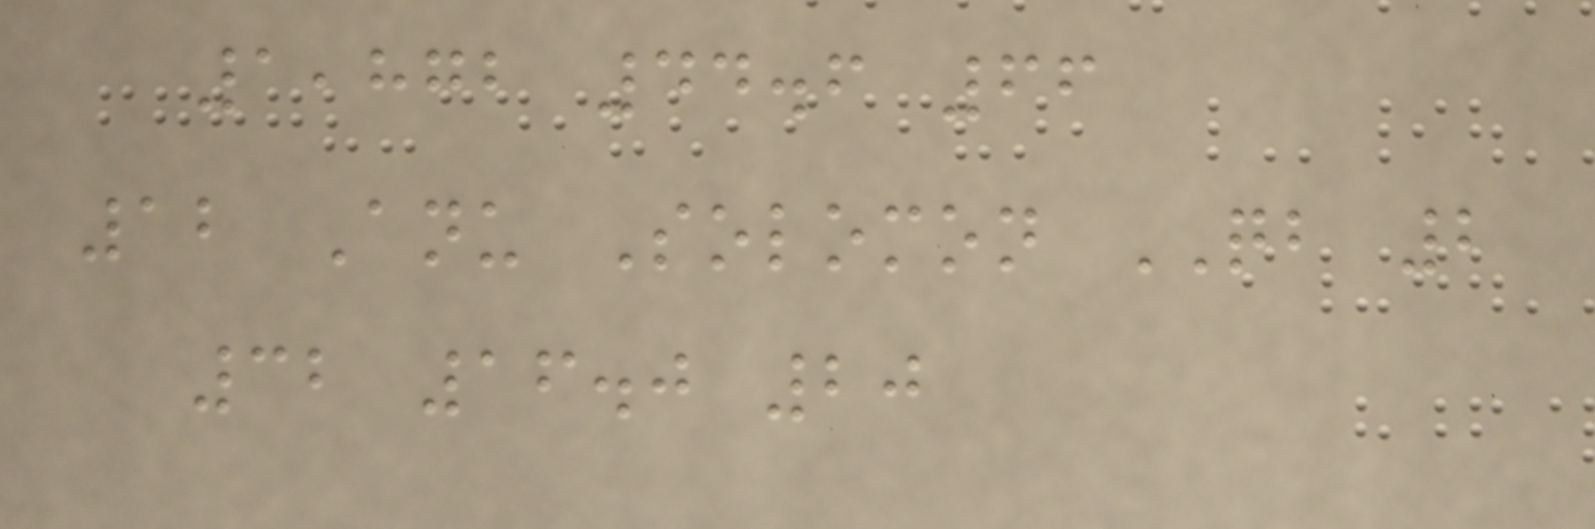1,872 44.6 66
12 Anu Solomon QB 2
32 16.0 20
